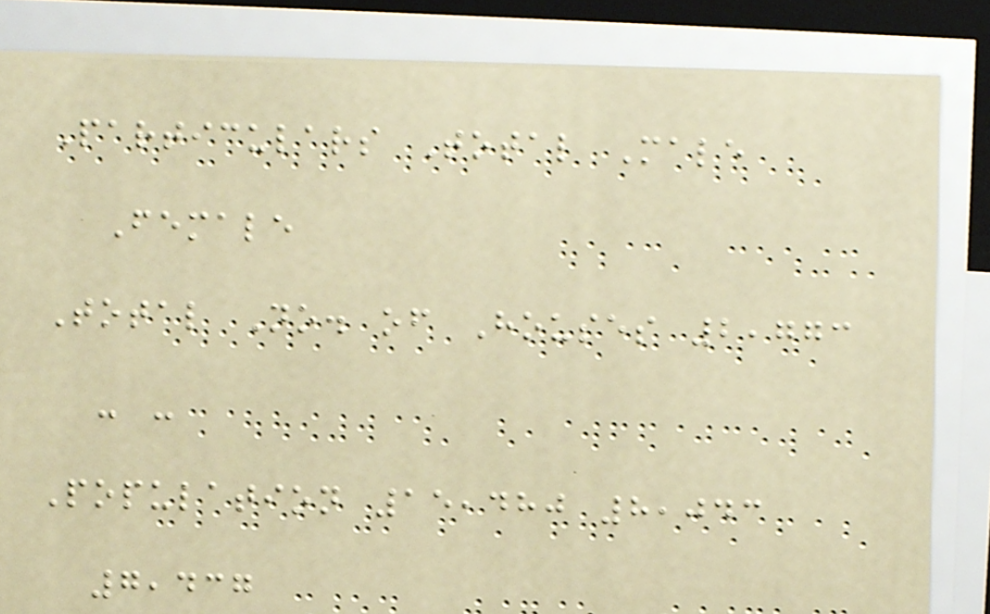Particulars Total Male
Female
Total No. of Houses 2,773
- -
Population 15,480 8,043
7,437
